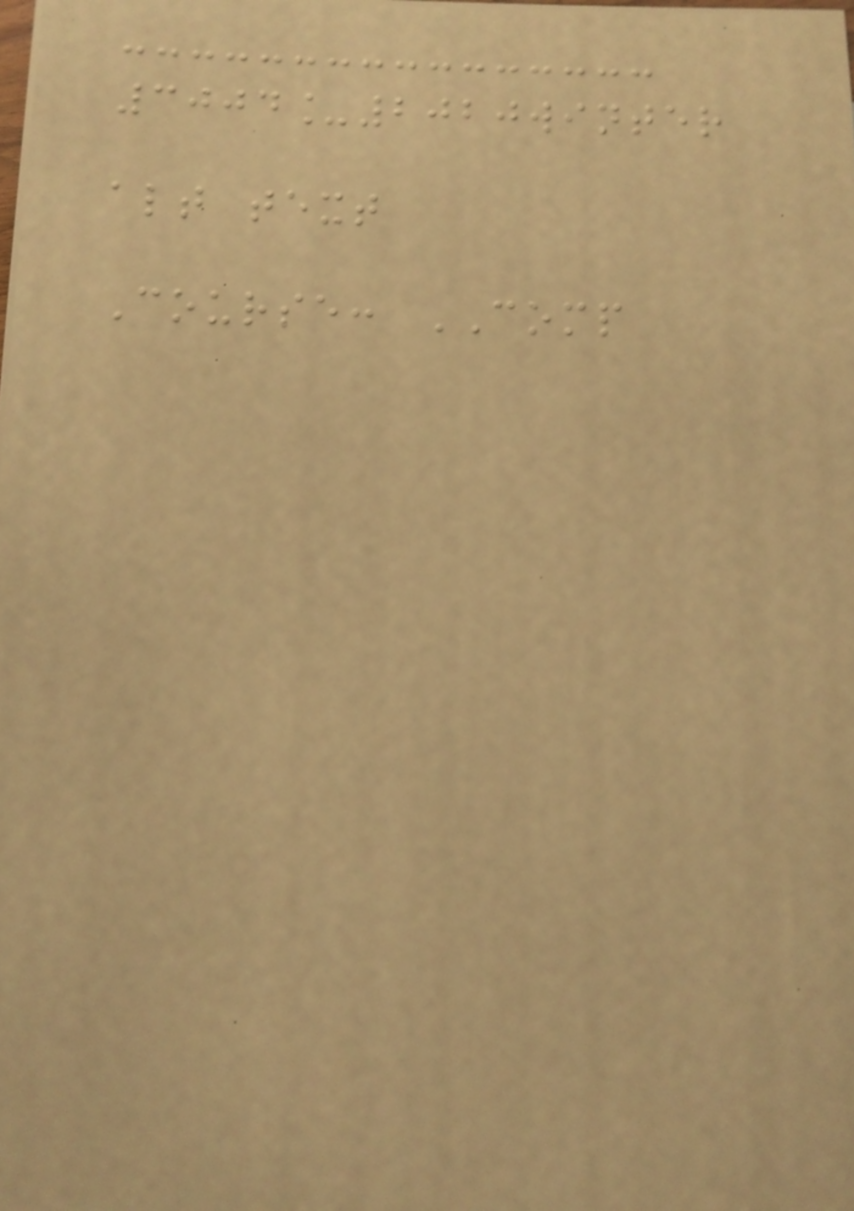3004_2020winter
alt text
Course: COMP
